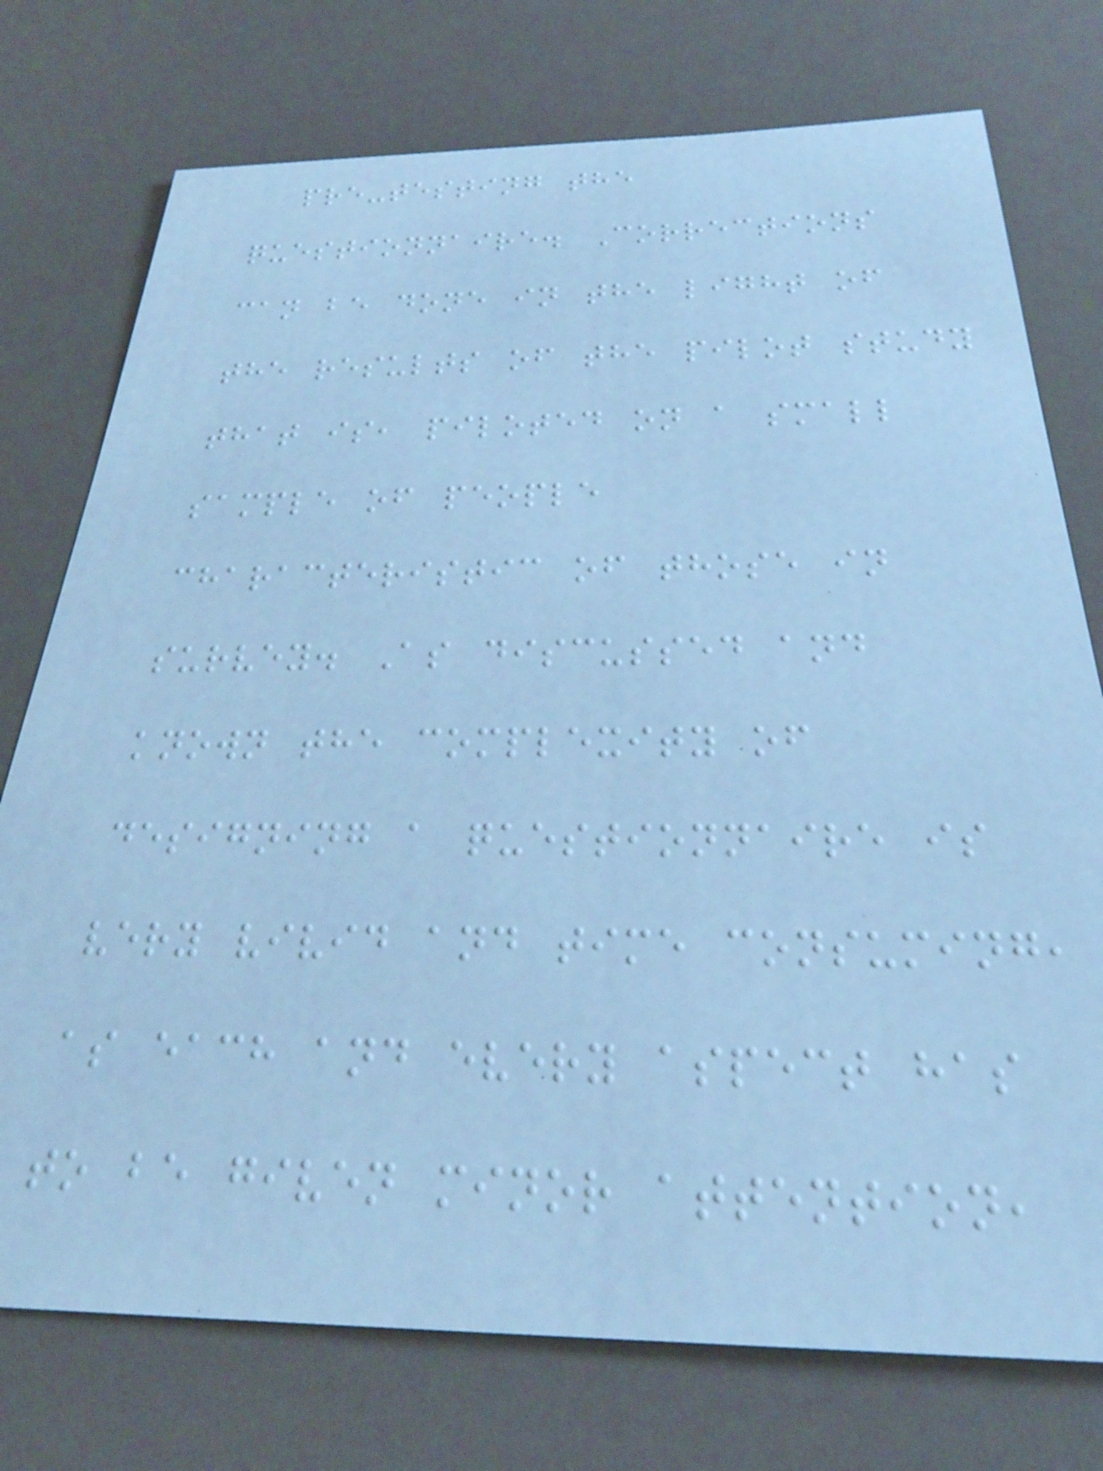pre-testing the
questionnaire. Corrections
can be done in the light of
the results of the pilot study
that is, piloted on a small
sample of people
characteristic of those in
survey. As discussed and
known the complexity of
designing a questionnaire is
very vivid and time consuming,
as each and every aspect has
to be given minor attention,
